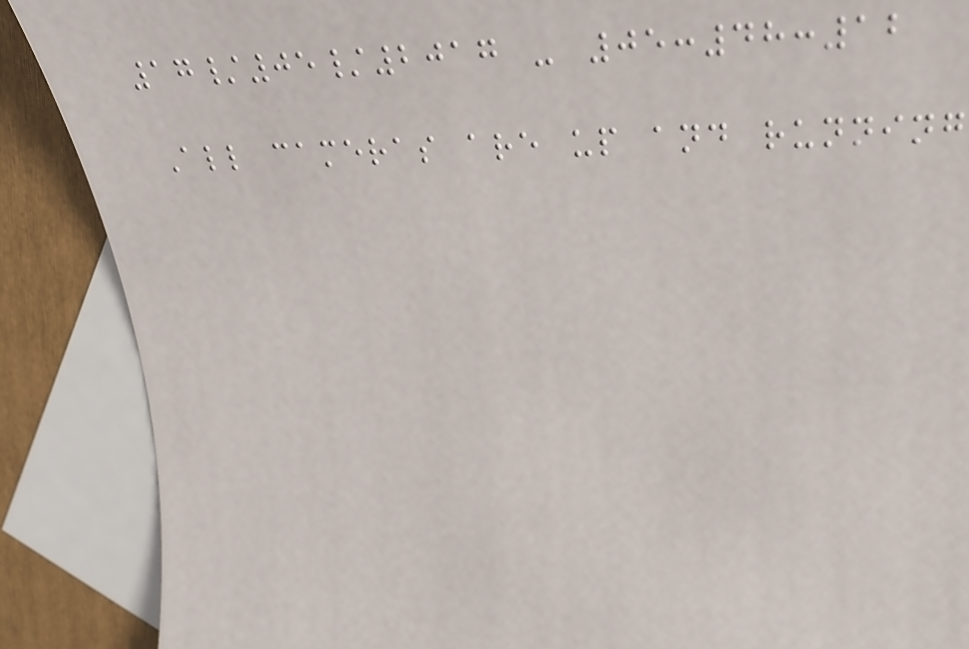17/05/2017 - 05:48:12
All cameras are up and running
